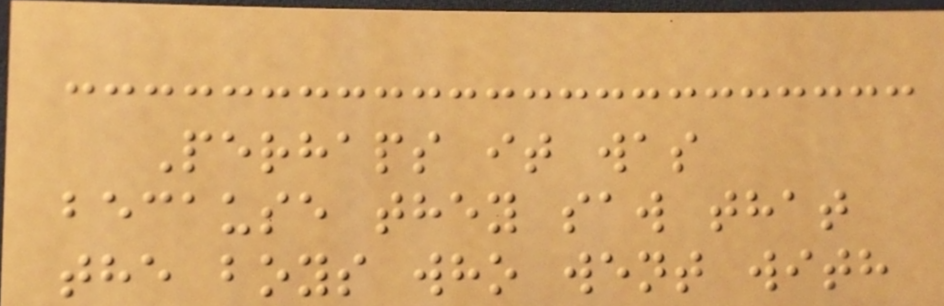Perhaps it was
because they saw that
the boys who went with
